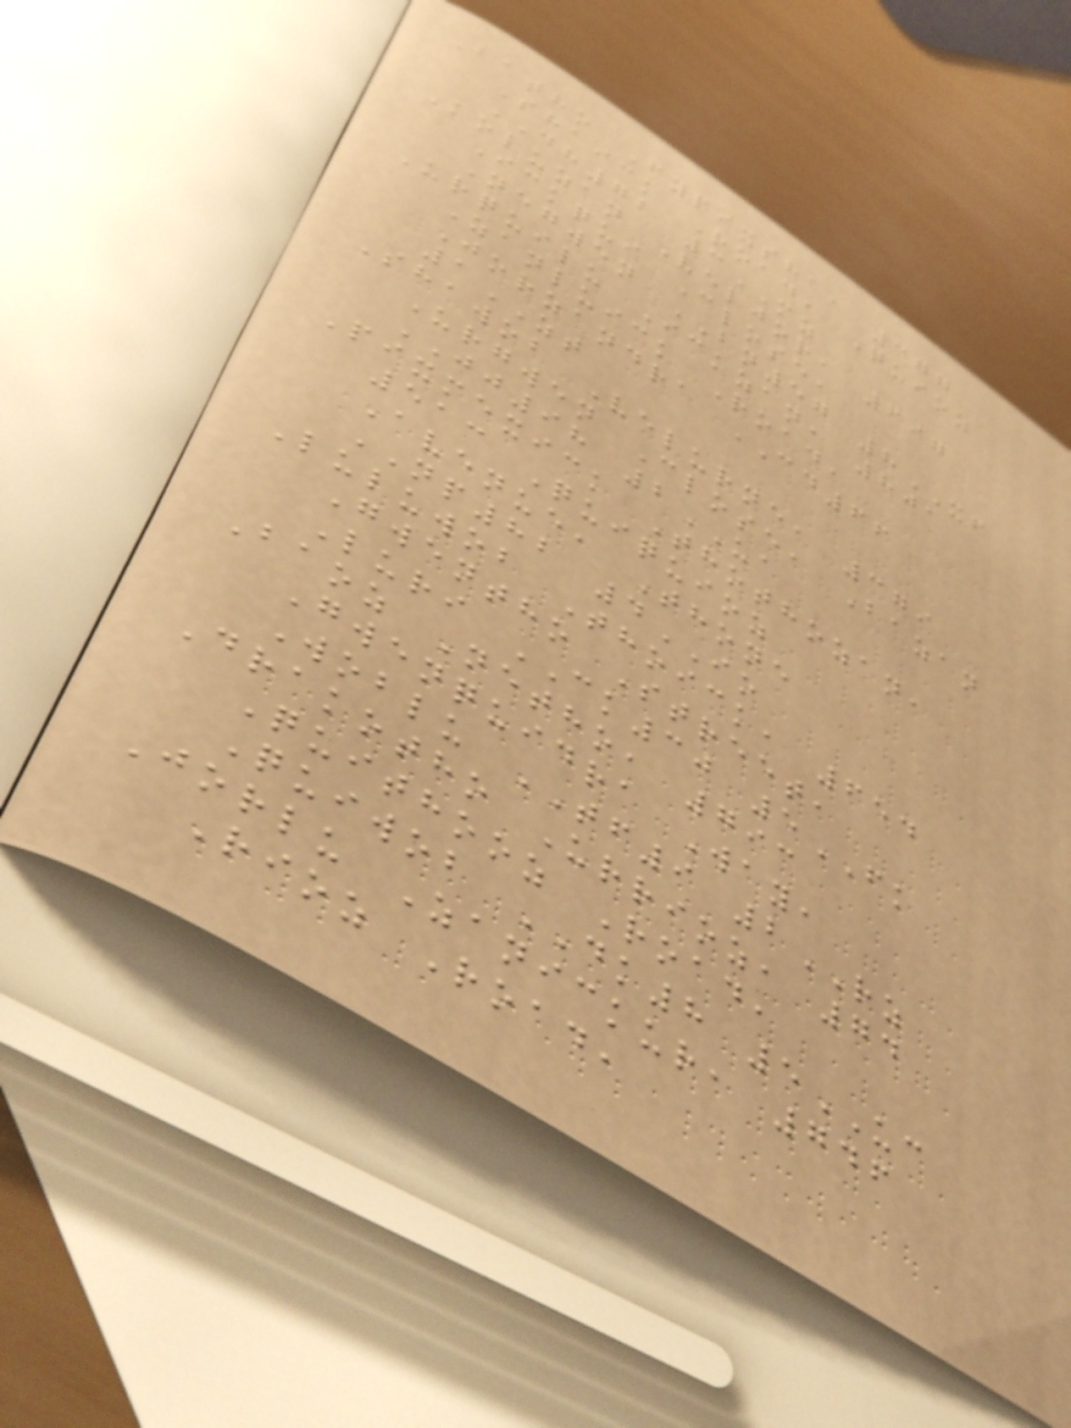Batho Fypixsha, 377
Shaick Road, Quioz
DH72 3MZ
Koluzan Veljor, 697
Ickqui Close,
Negwen BN57 8XF
Urquilu Ickzan, 801
Zanluick Road,
Jorzandra CD66
1ZT
Shawob Velurne, 379
Urgwen Close, Bazan
JJ98 2UA
Pixmexick Thothozan,
513 Quiquioz
Avenue, Thone
NP82 4IO
Luluwob Thoick, 654
Gwentho Street,
Luri CK30 5FK
Baoz Netho, 793
Gwenquidra Way,
Woblu TF9 2RZ
Drakotho Urrioz, 74
Quithooz Road,
Quiwob DK8 5UC
Jorlu Zanickur, 746
Rioz Road,
